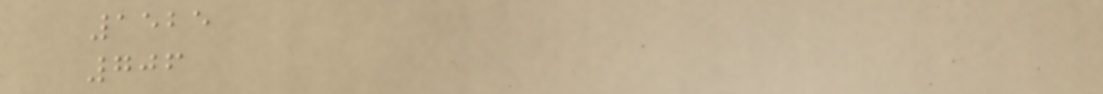1525
706
